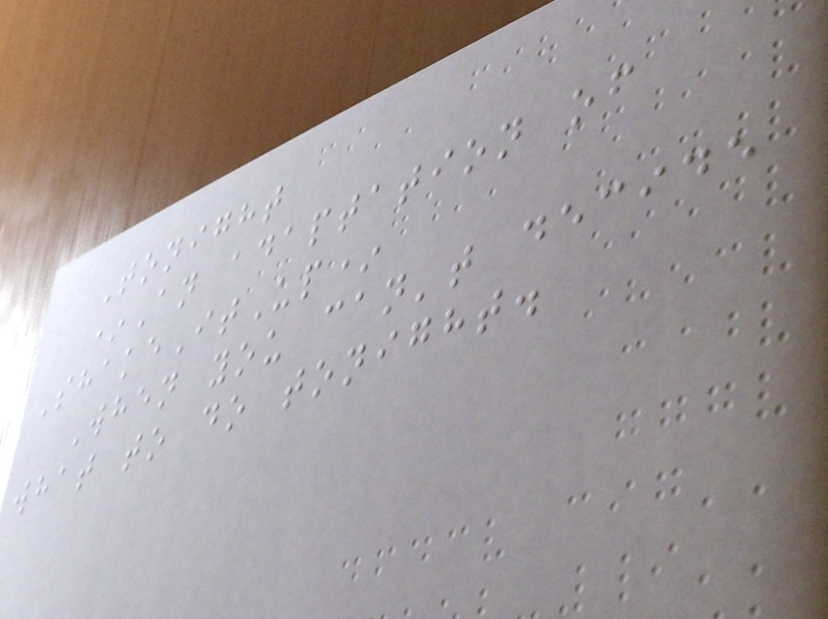Tonight
*An adaptation of
ShakeItUp*
When you can't decide
what to do tonight.
